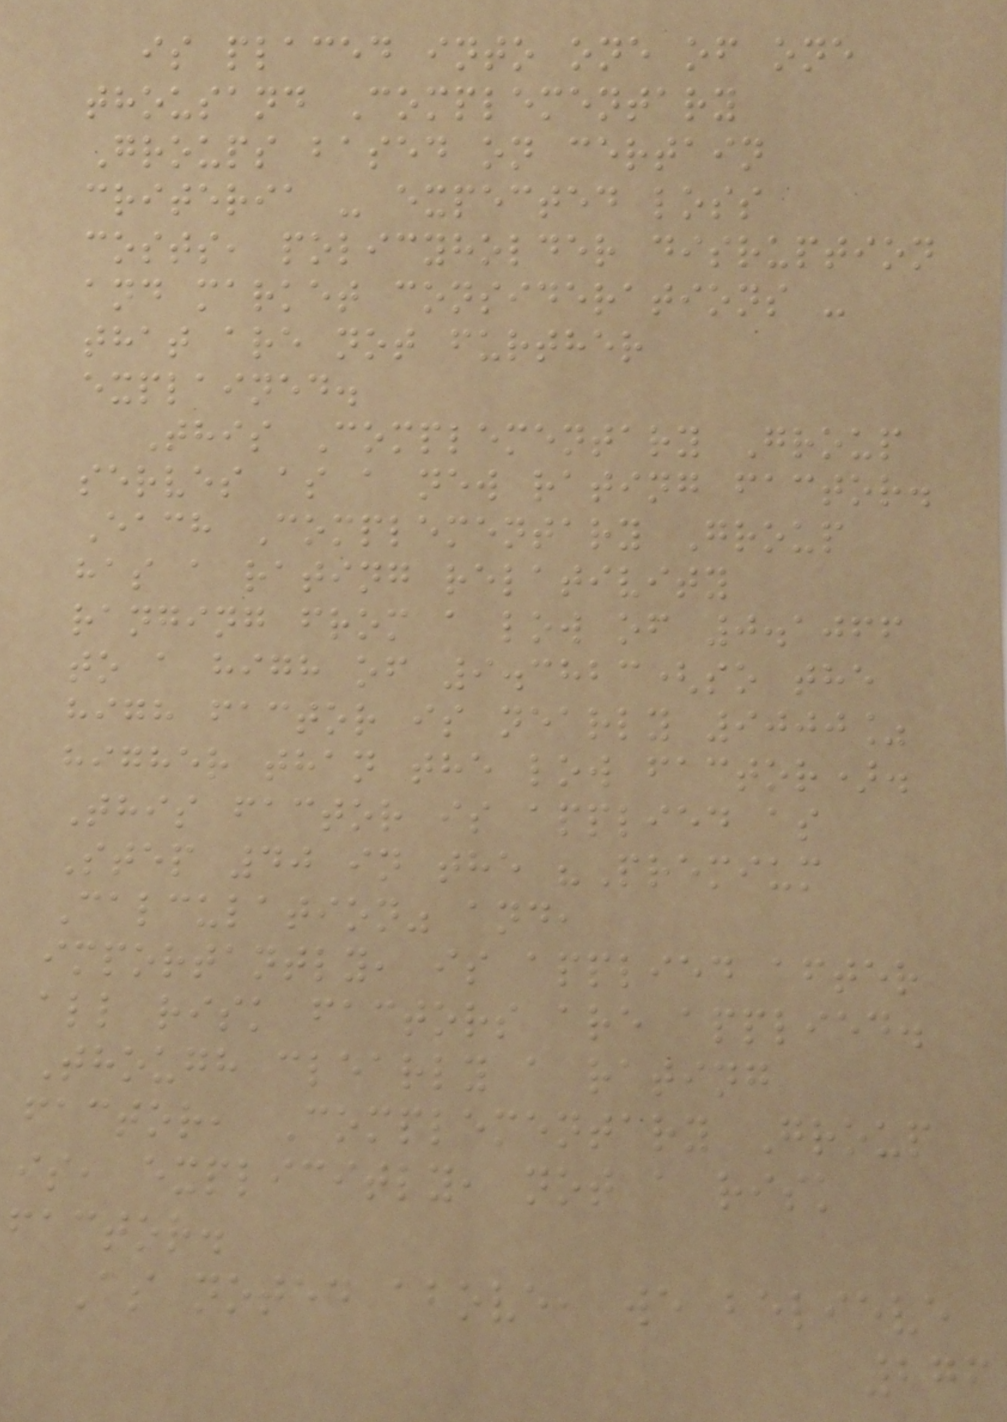is placed into one of one
thousand Complementary
Groups based on certain
criteria - expected loss
costs, policyholder disruption
and market considerations -
that are not further
explained.
This Complementary Group
serves as a new rating factor.
Each Complementary Group
has a rating relativity
ranging from a low of 0.1066
to a high of 9.3823(so the
high factor is nearly 9000%
higher than the low factor).
This factor is applied as
Step 40 in the "Premium
Calculation" and,
importantly, is applied after
all risk factors are applied.
Though clearly a rating
factor, Complementary Group
is, explicitly, not a risk
factor.
As noted above, we believe
276
